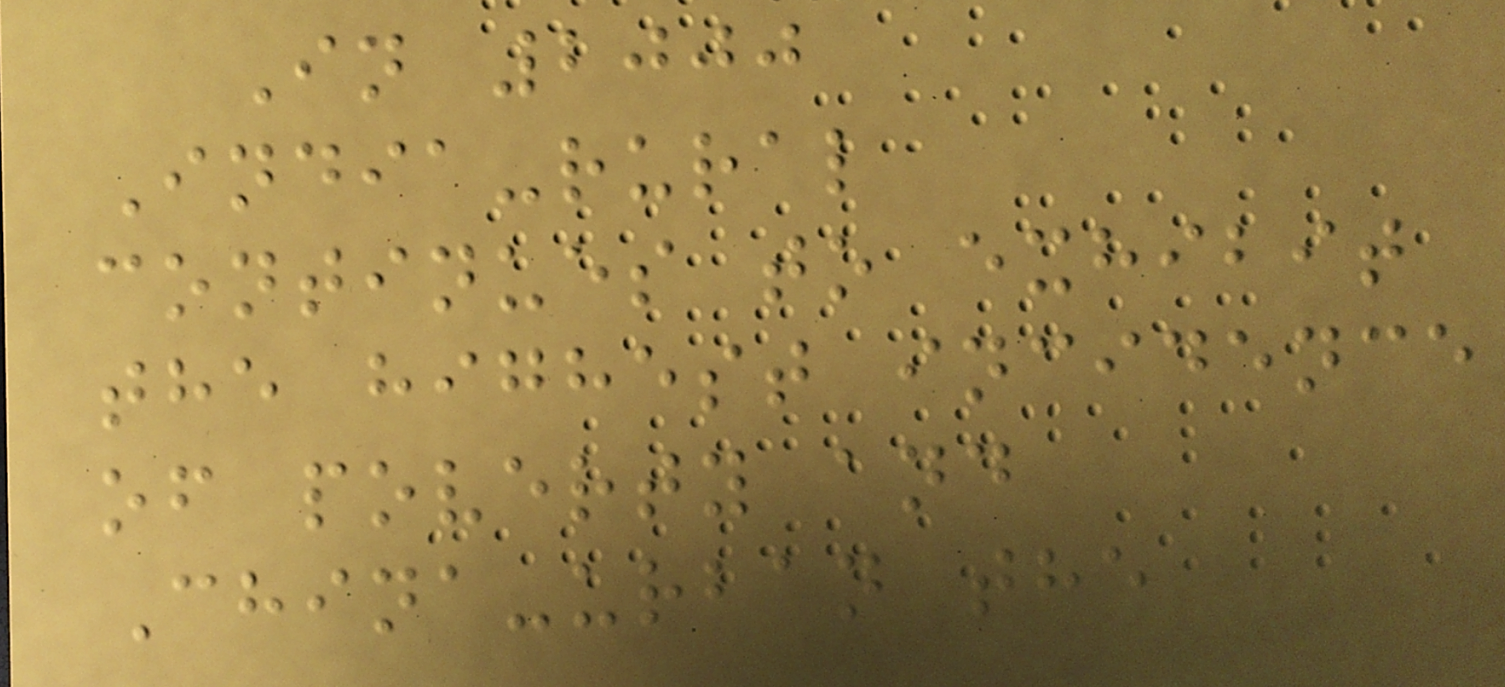In 2000
India-rural
continues to exhibit
the highest incidence
of poverty and
China-urban the
